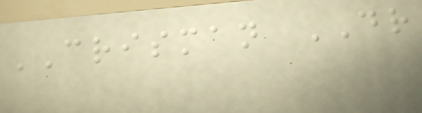CRISMAN DR
